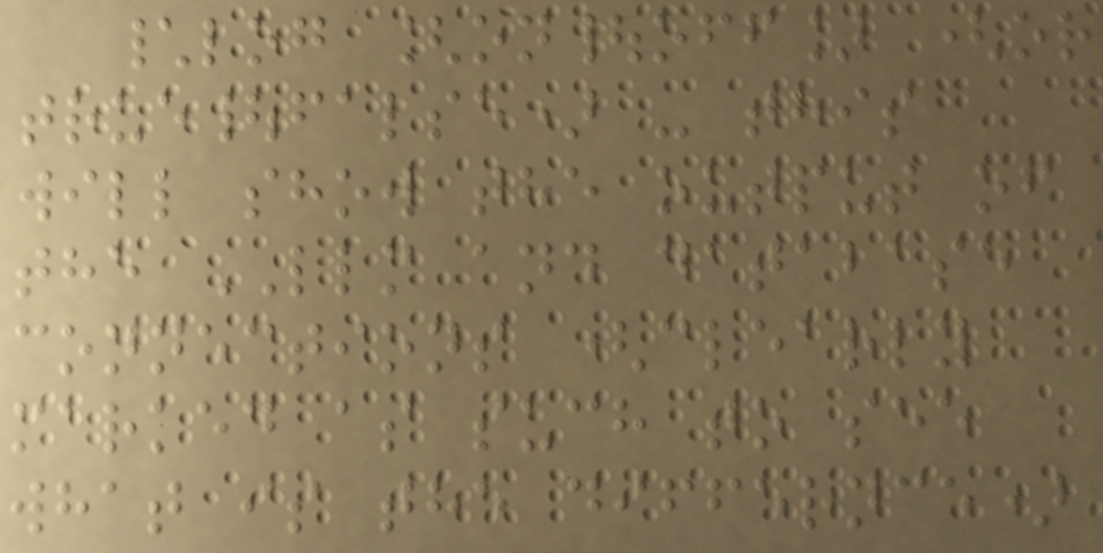\log [on|off] (or
true|false) - this
will show the output of
the LLM and database
connections (clearly
marked as such to see
what is the differnce)
